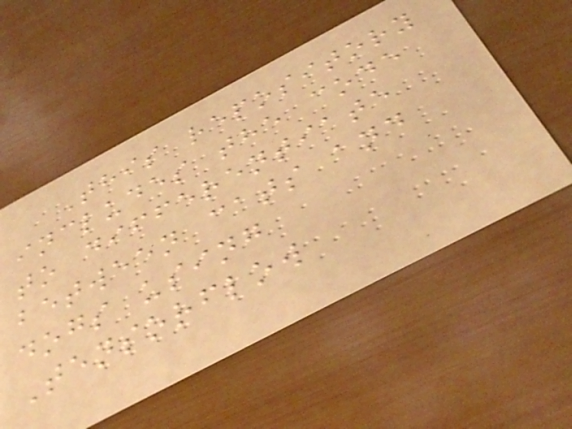This repository
includes the code
to differentiate
between cats and
dogs using
Tensorflow
